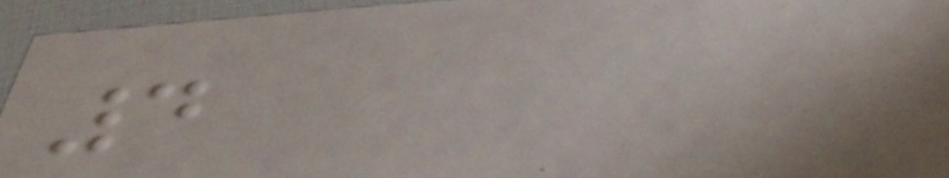4
